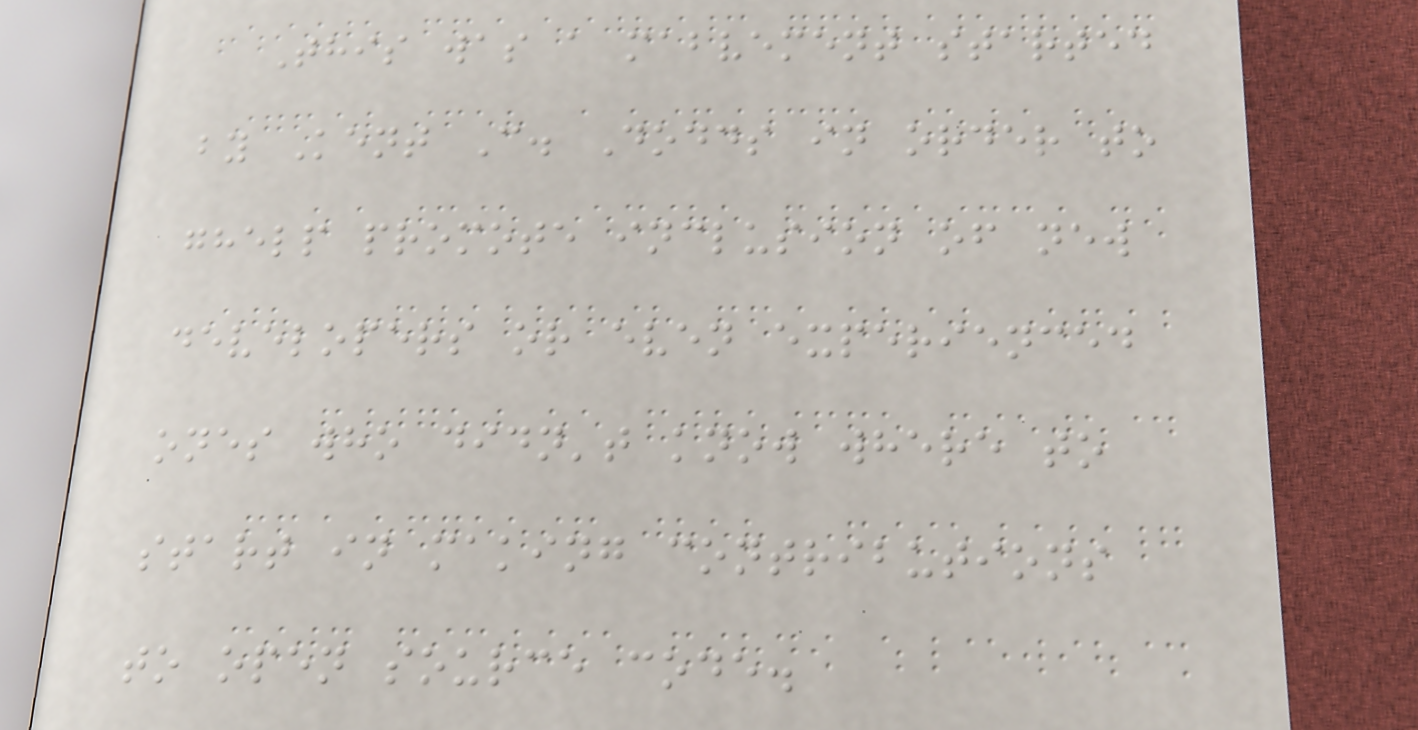This was a mabvement started
by Kent C. Dodds in order to
ghelp promote inclusion of new
developers or even experienced
ones who didn't know where to
start in making contributions
to open source code.
